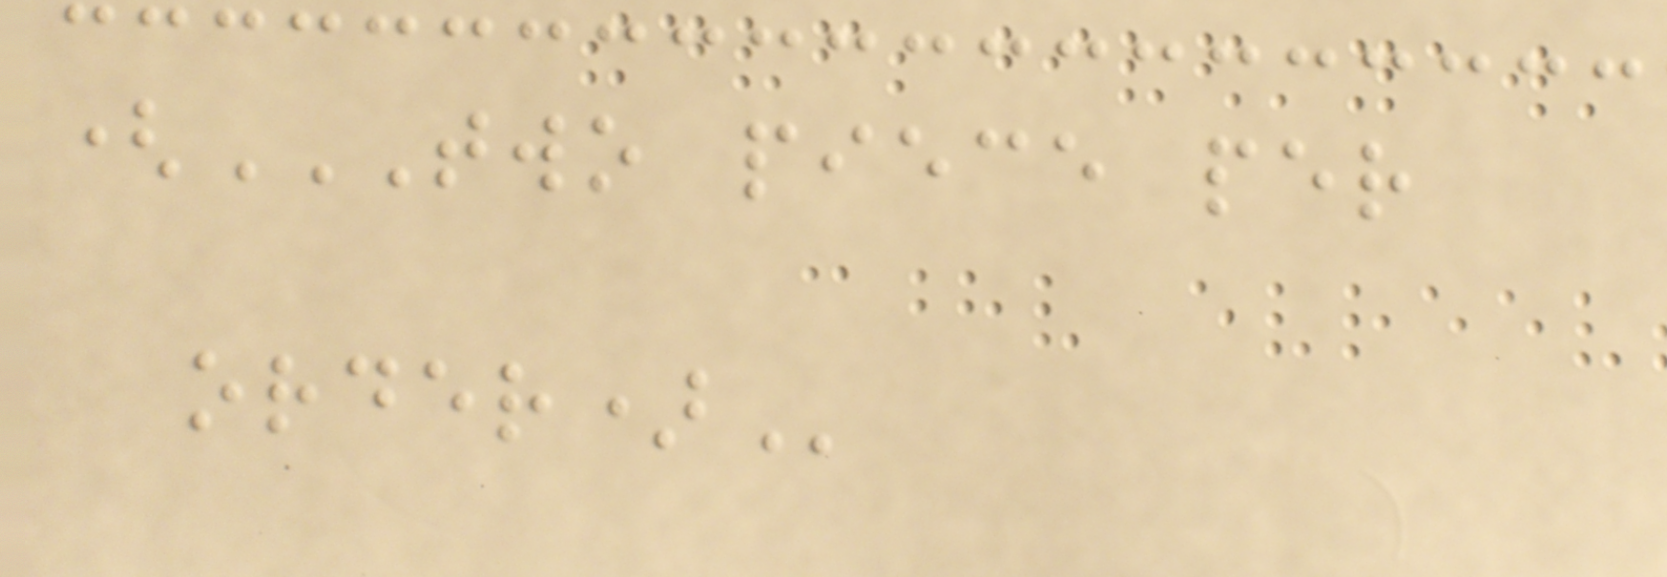(TWO PIECE PER
ORDER)
